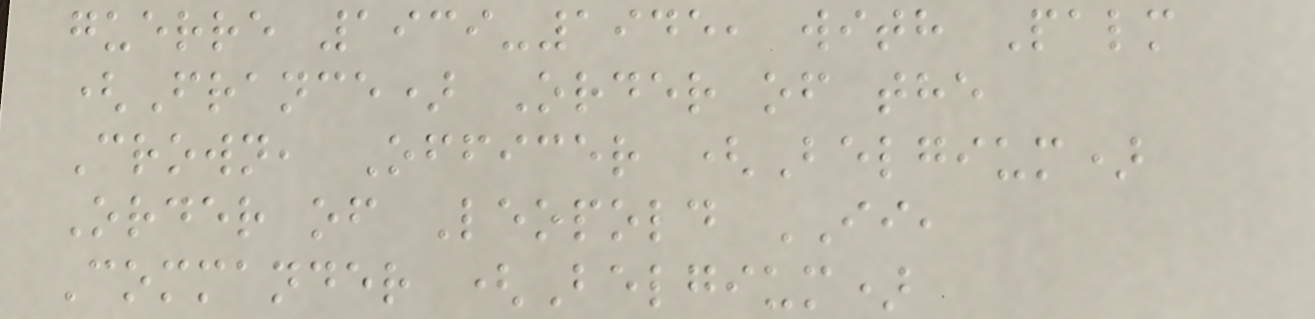guerre 1939-1945, with Palm
(France) Order of the
Crown, Officer (Belgium)
Order of Leopold II,
Commander (Belgium)
